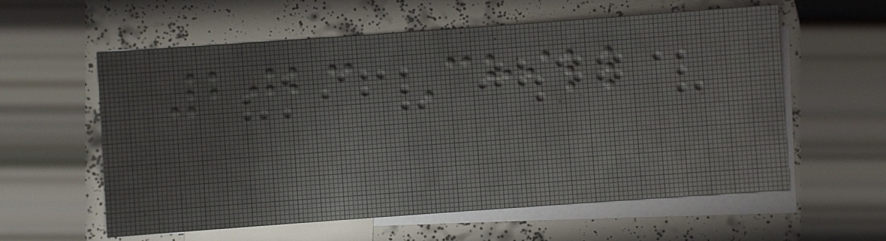2023 Chill
